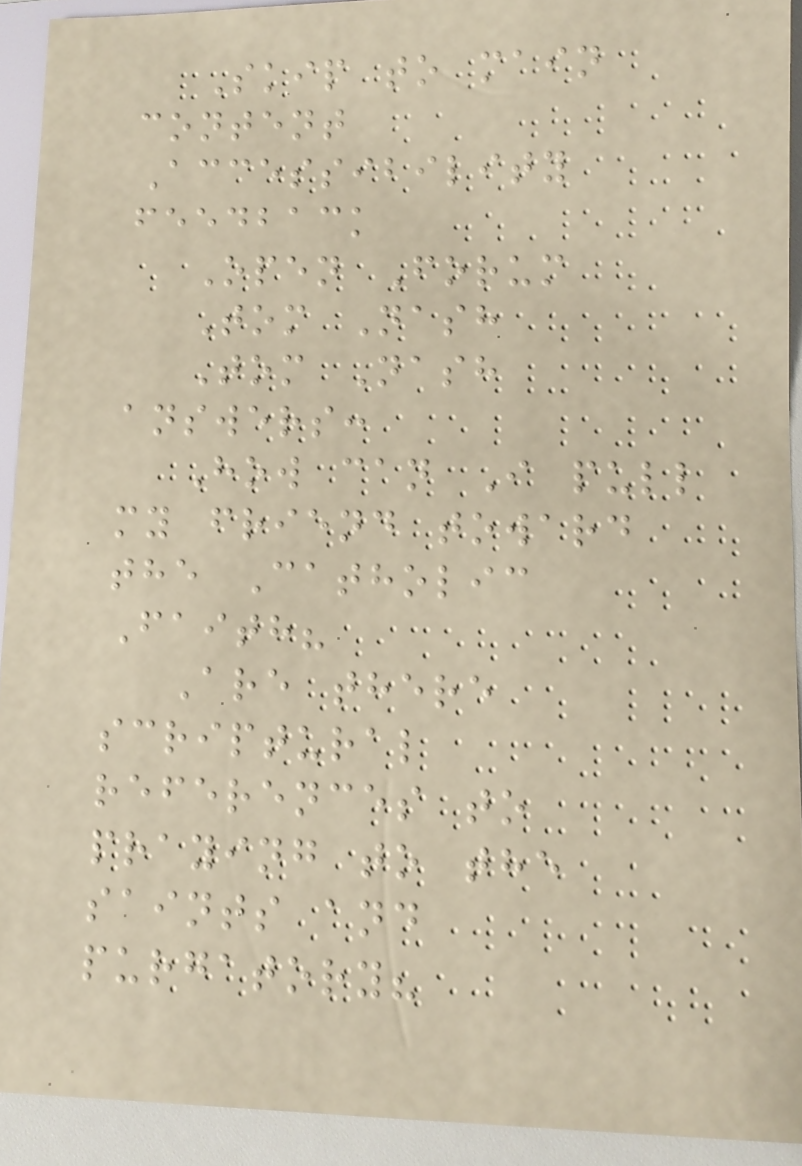Skip to main
content
Accessibility
feedback
Open Forum
Tom Nash
Tom Nash
answers:
How can I pull
my friend toward
the Catholic
Faith?
Are there
scriptural
references to
praying to the
saints and
purgatory?
